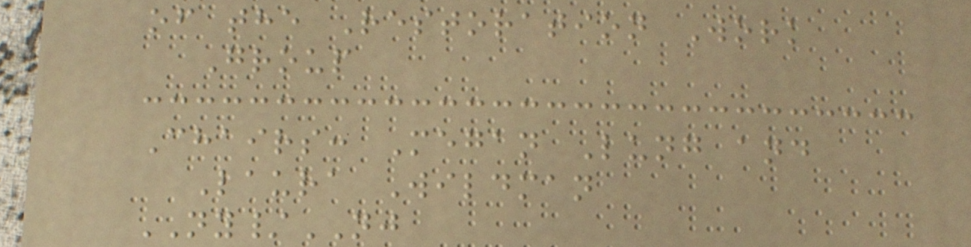of the Restoration Work
Group
Chairs: Megan Lung and
Laura Wildman
NY/NJ
